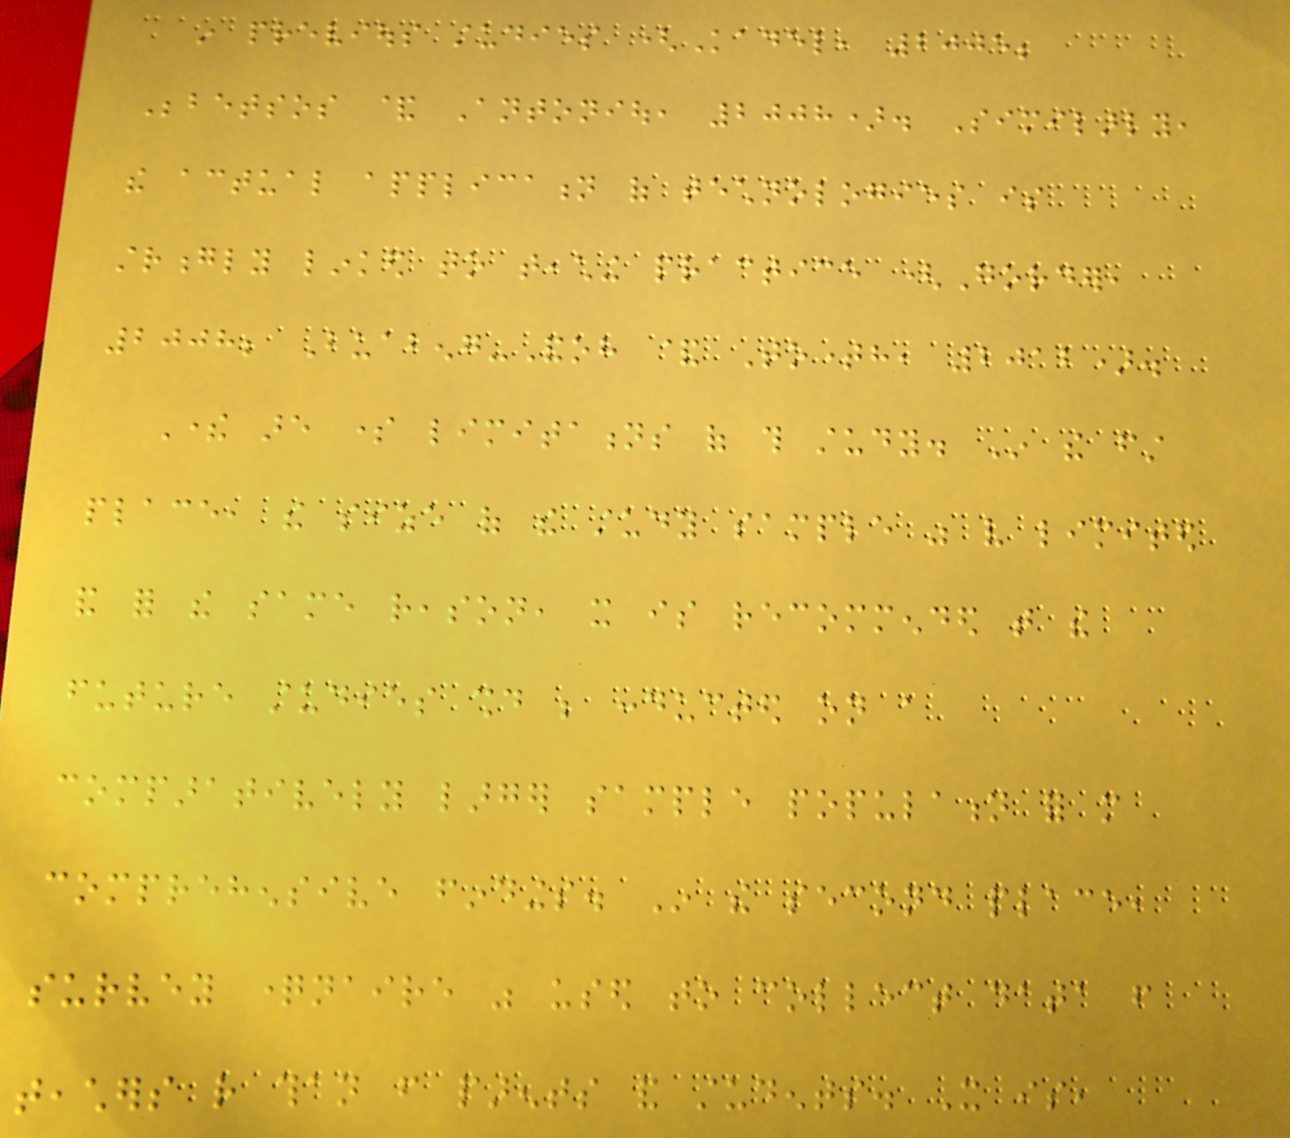in previous studies (Kadel, 2005;
Bebetsos & Antoniou, 2008). Similarly,
the actual application of technologies is
strongly linked to teaching practice (Gorder,
2008; Buabeng-Andoh & Totimeh, 2012).
There are some limitations of this study. In the first
place, the size of the study sample was very limited
and for the same reason, it is recommended that the
future studies should be conducted on a
comparatively larger sample population for more
comprehensive findings. In the second place,
survey questionnaire was used to collect data from
teachers rather than from parents and students. It is,
